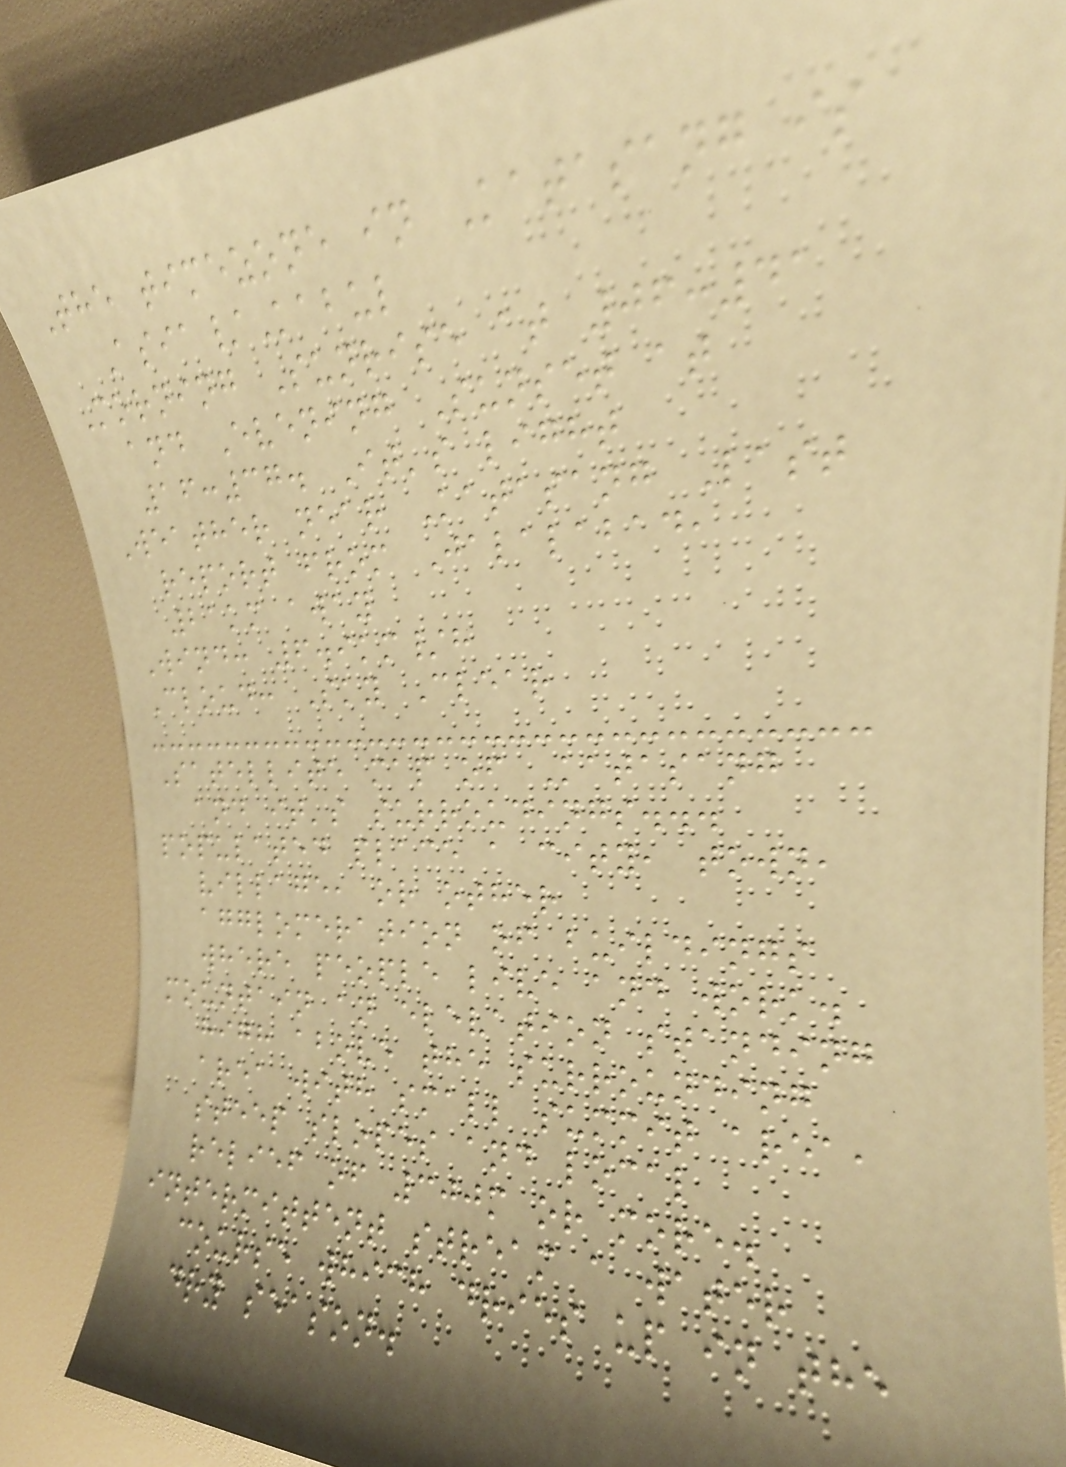The timezone in Katasang is
Asia/Kabul
Morning Sunrise at 06:41
and Evening Sunset at
16:37. It's light
Weather near Katasang Last
report from Jalalabad,
21km away
Wind: 6.9km/h
Cloud: Sky Clear
Satellite map of Katasang
and it's surroudings...
populated place a city, town,
village, or other
agglomeration of buildings
where people live and work.
mountain an elevation standing
high above the surrounding
area with small summit area,
steep slopes and local
relief of 300m or more.
intermittent stream a water
course which dries up in the
dry season.
